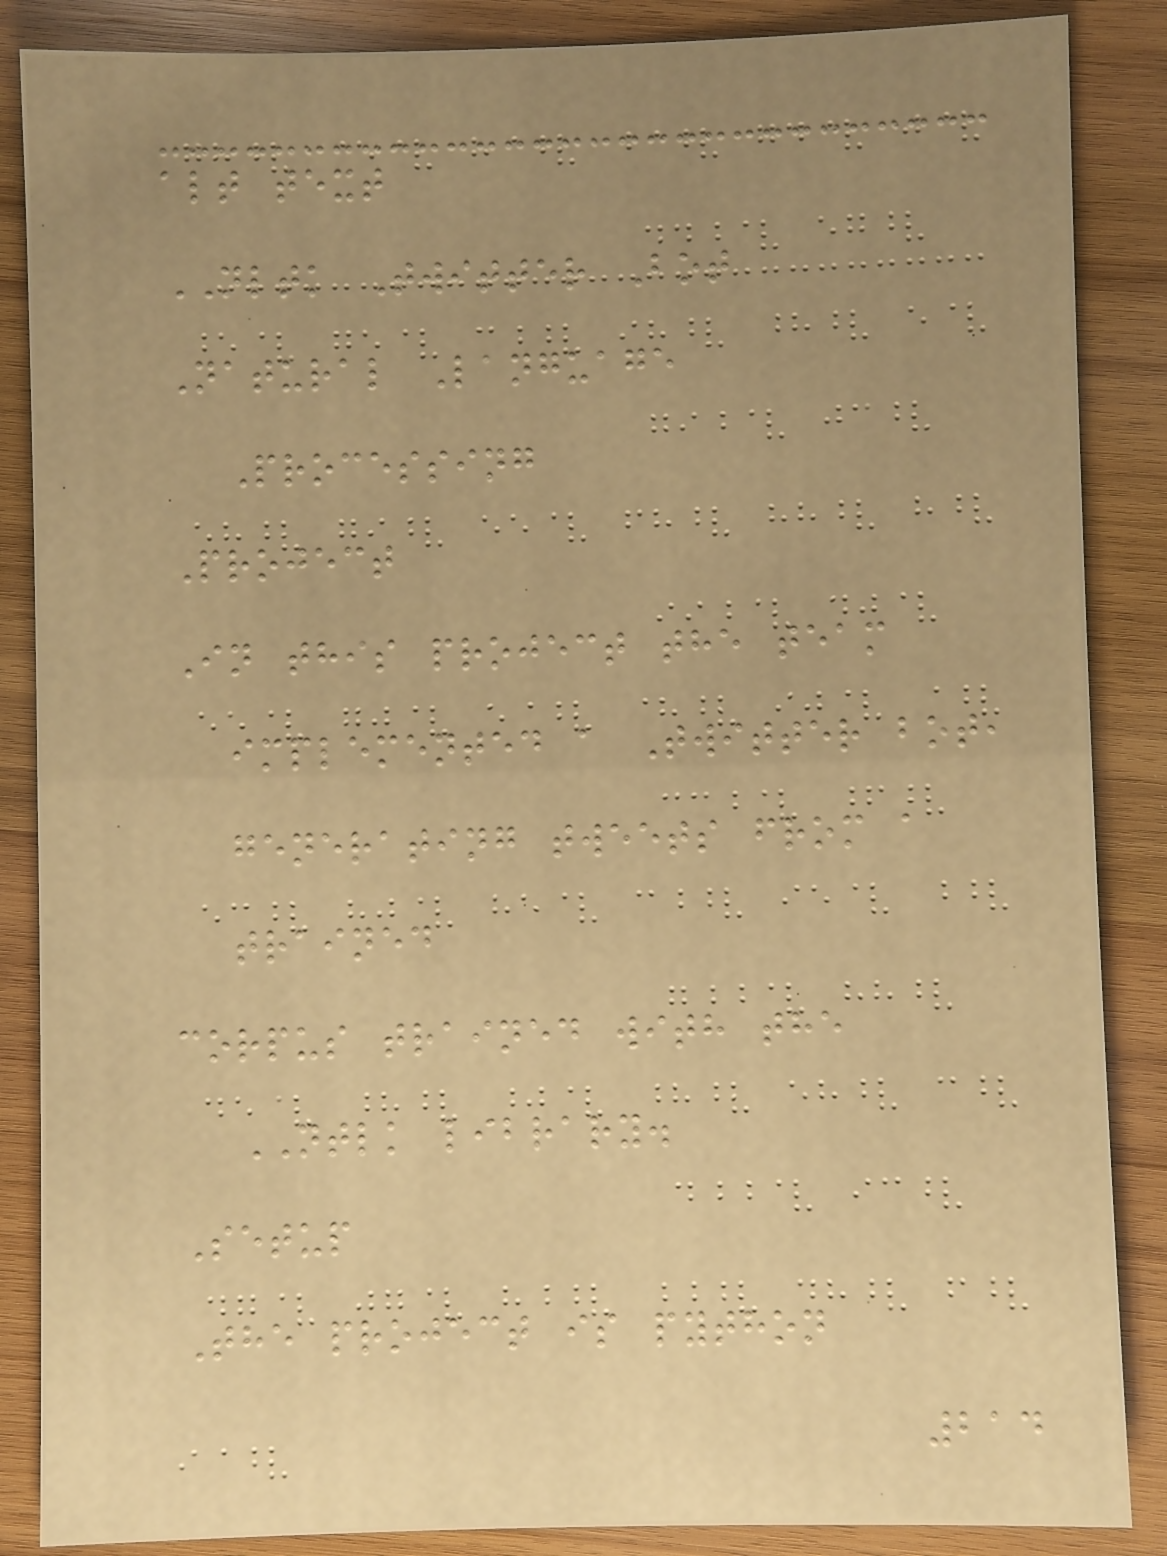alt text
NLTK Twitter Bot
Natural Language
Processing
Project
In this project the team
implemented a Twitter bot,
generating tweets from a
trained
corpus trained with the
NTLK library.
Setup
The project is python
214
